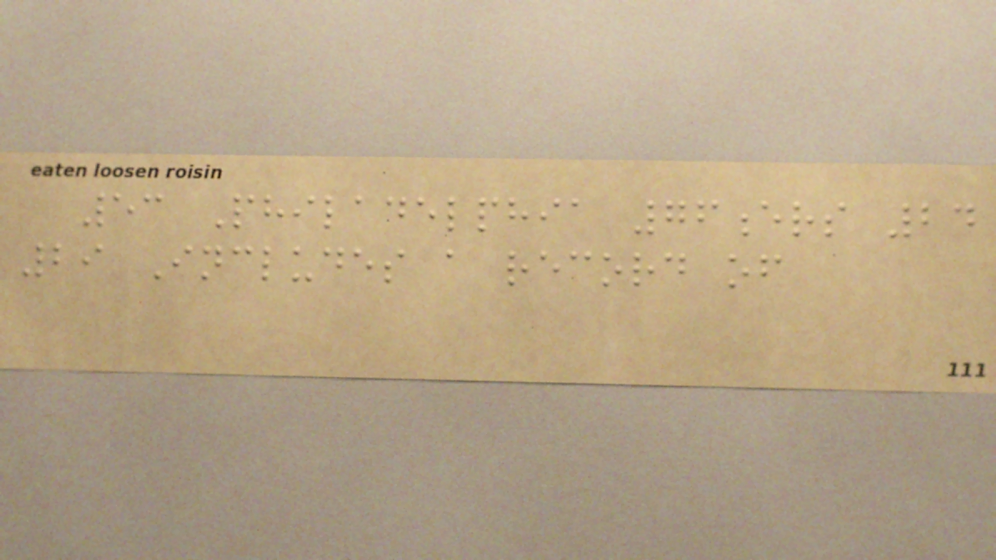53 Philadelphia 76ers 24
29 Includes a record of
